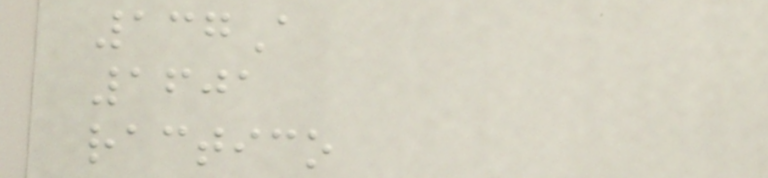137A
1601
ractico
